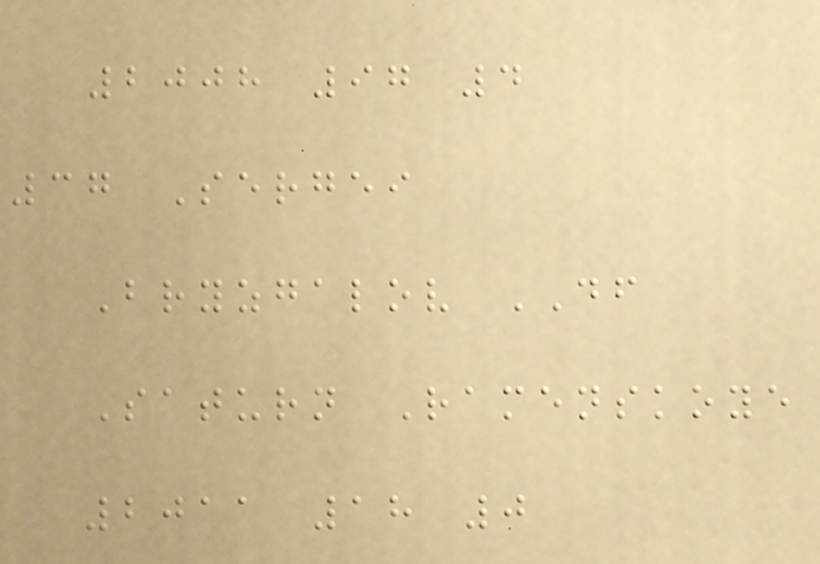2008 97 4
37 Sergei
Bryzgalov DF
Saturn Ramenskoye
2011 18 0
